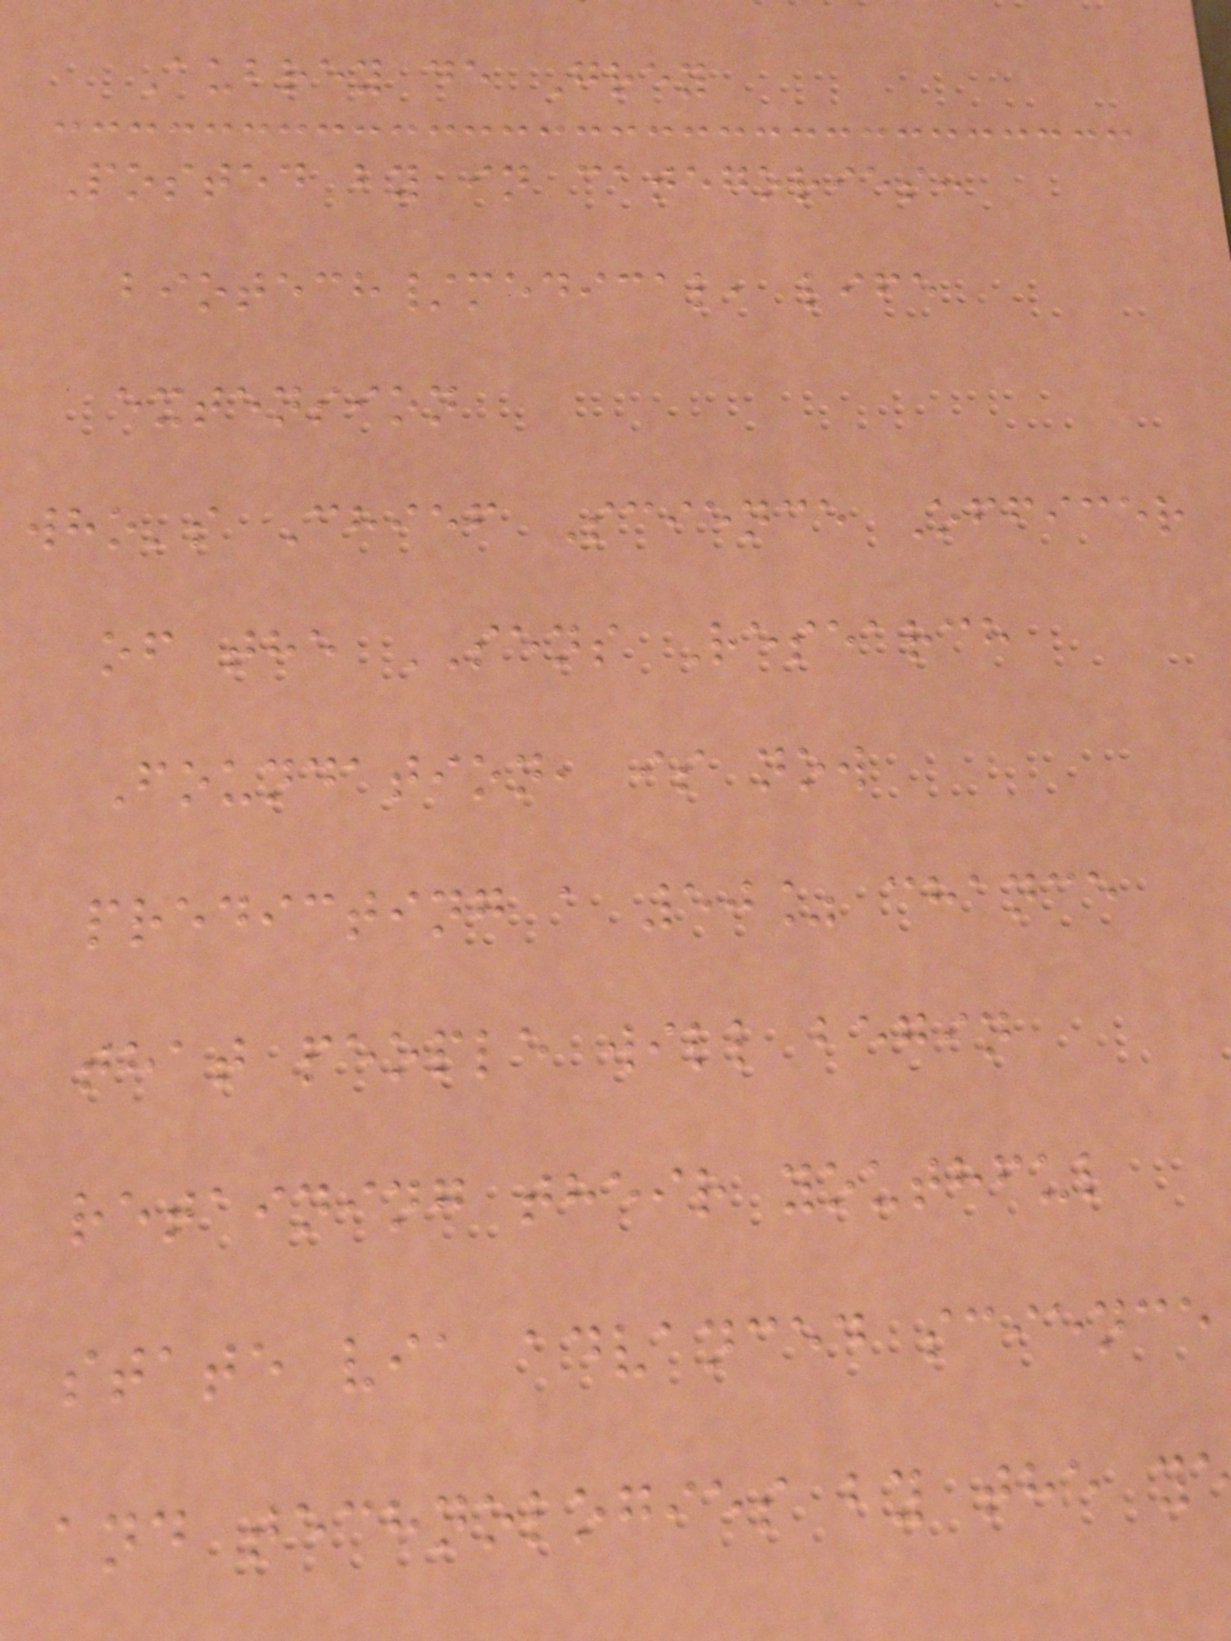Aubrey de Grey
Posted by in categories:
biotech/medical, life
extension
who's Chief Science Officer
of the SENS Research
Foundation, is now
predicting a 50% chance
that people will begin
retaining their youthful
state via advanced science
and technologies by the y
